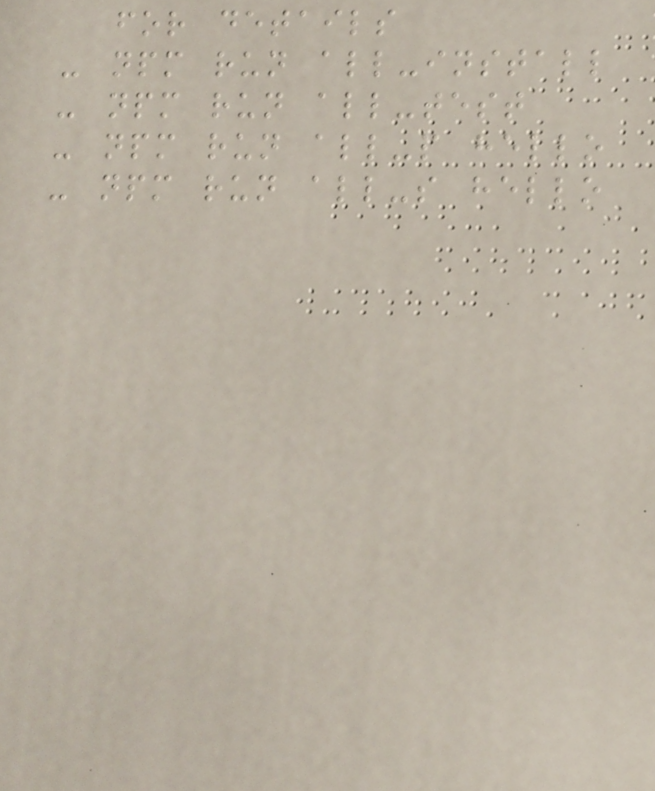for details
- npm run all-install
- npm run all-test
- npm run all-p hello
- npm run all-s hello
